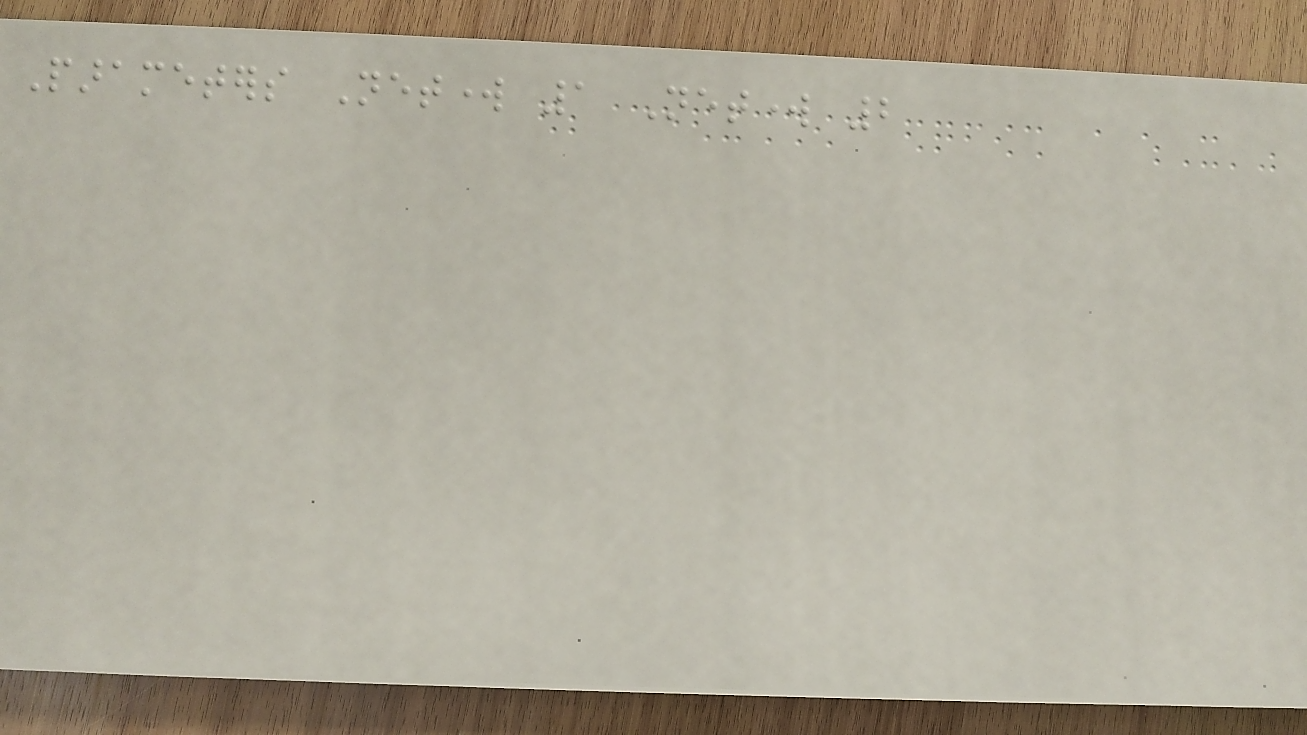Parameters Network 1 Network 2
